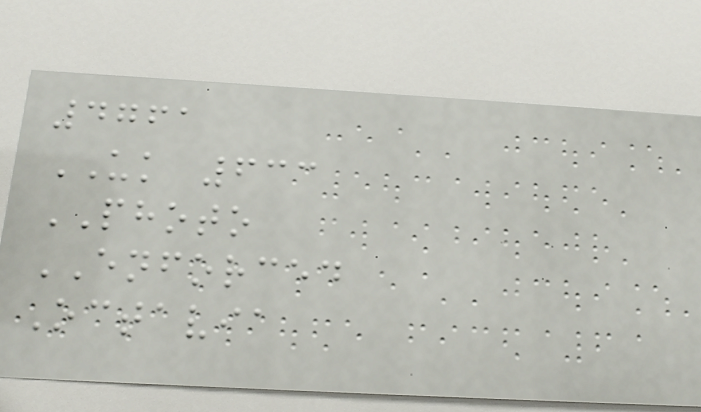4761
UK 633
PHOTO
ENFORCED
Octavia
